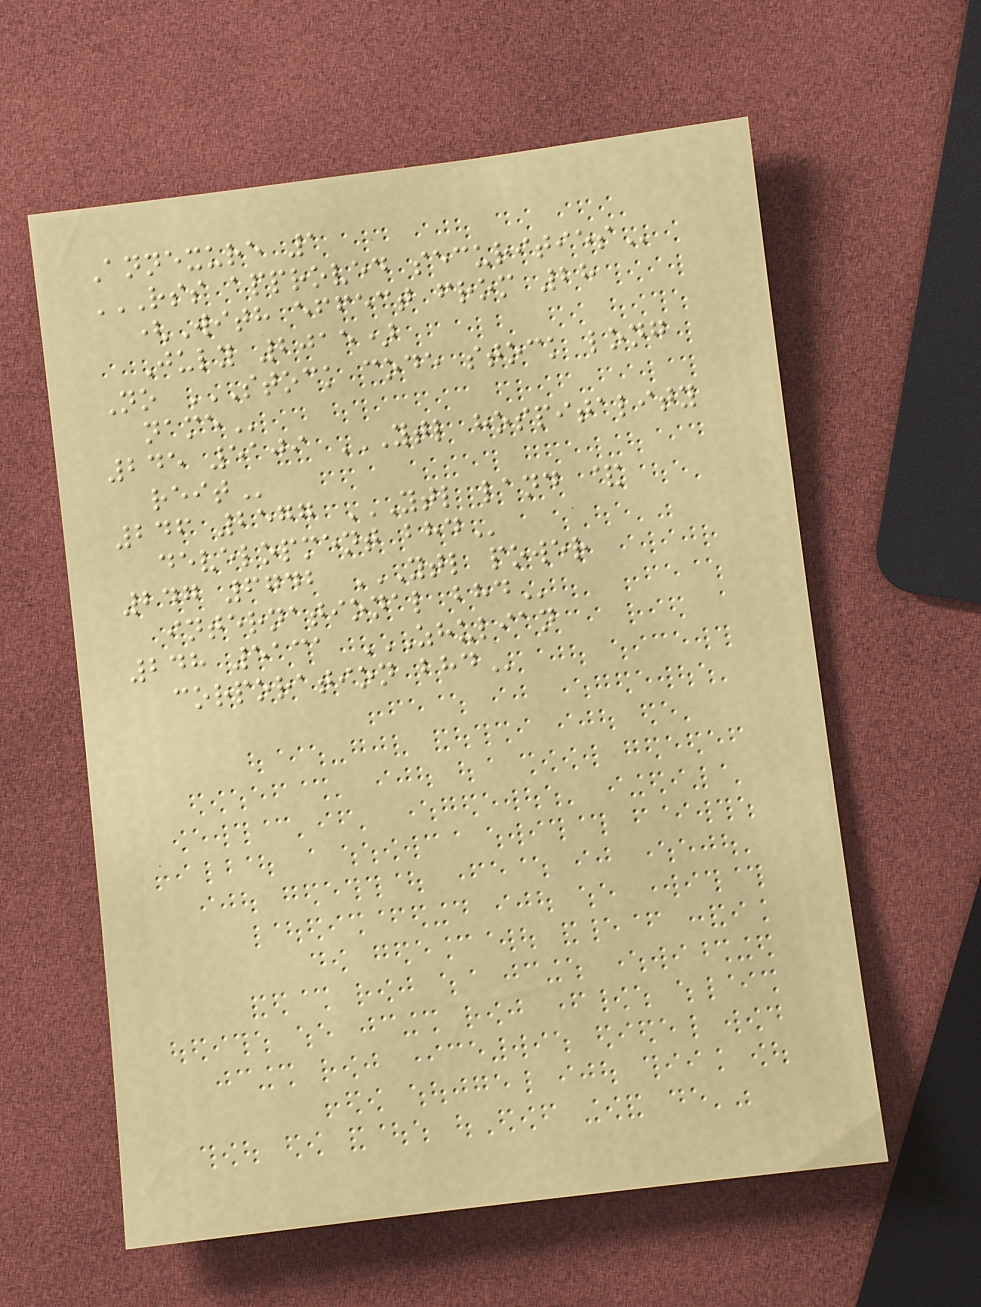Annexure 1
RSS APPROVED SECURITIES
(With effect from 28
July 2015)
No STOCK CODE STOCK LONG
NAME
245 5109 YTL HOSPITALITY
REIT
246 2577 YTL LAND &
DEVELOPMENT BHD
247 6742 YTL POWER
INTERNATIONAL BHD
248 5131 ZHULIAN
CORPORATION BHD
